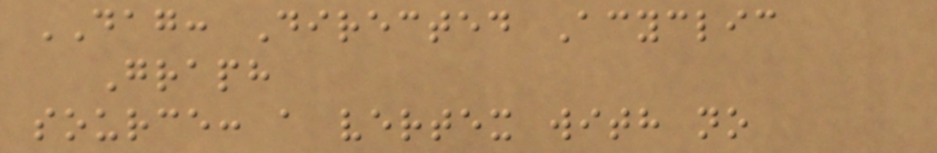DAG: Directed Acyclic
Graph
source: a vertex with no
